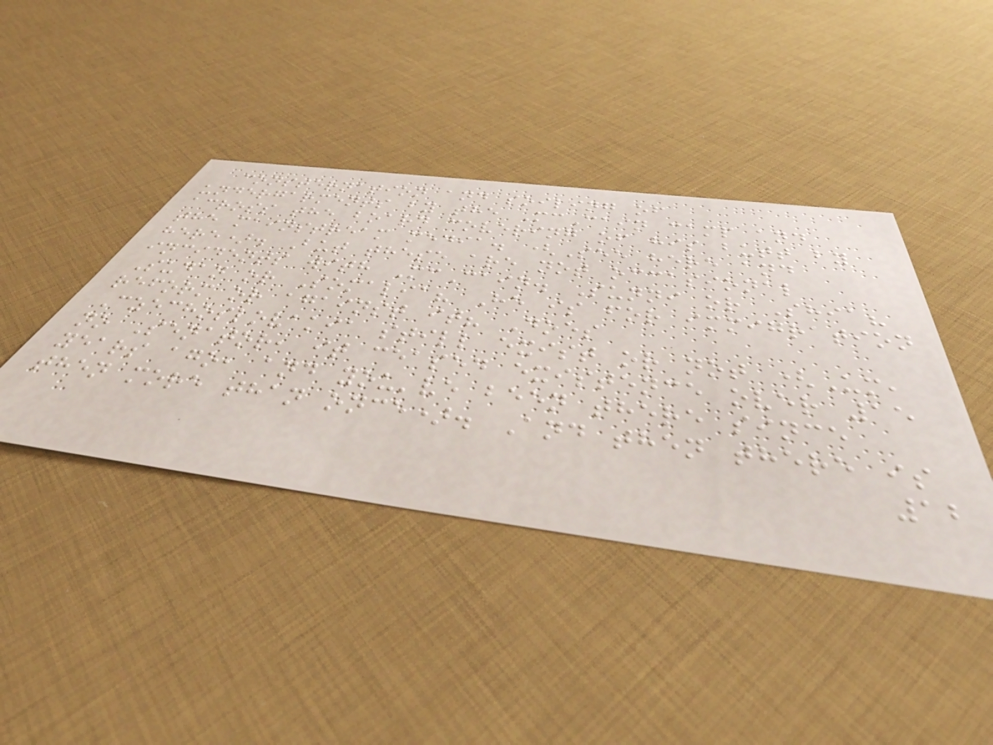consternation and soiling of
undergarments by the McCain camp and
across the board covering of his butt by
the mainstream media. (See here and
here). But these are not occasional
incidents with McCain. Sunni or Shia?
Sudan or Somalia? He is for immigration
reform or against it? Does
Czechoslovakia still exist or not (Um,
no Senator, it ceased existence over 15
years ago, and you've been there since
then more than once). And then there is
12
